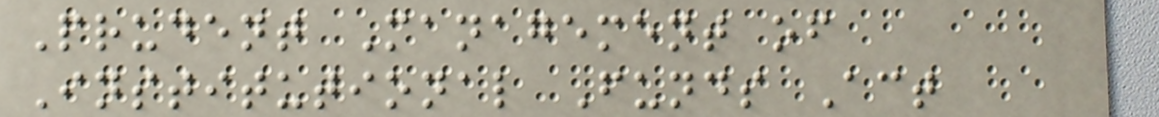Prudent Management of
Institutional Funds Act
